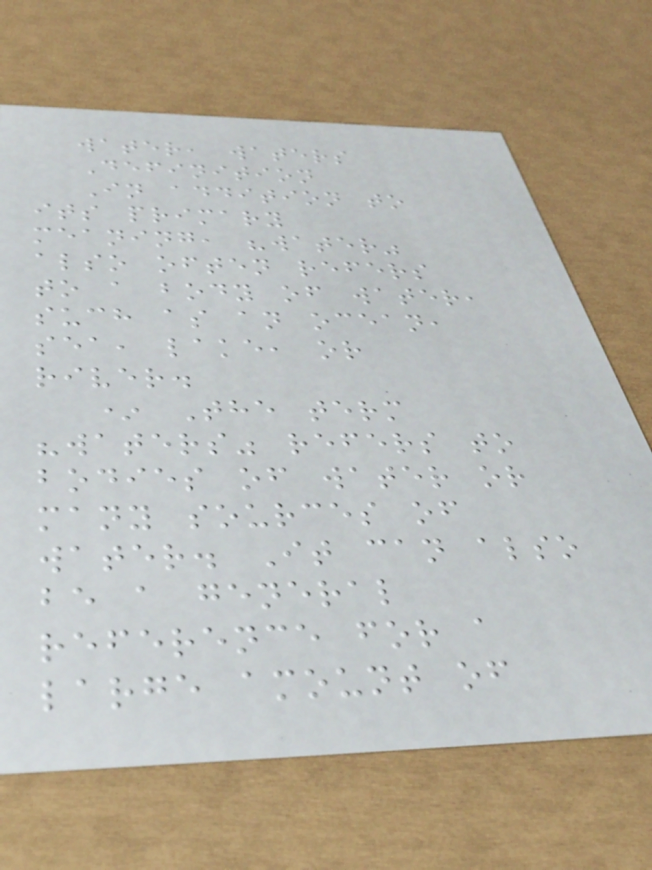water, waters
Definition
In addition to
its primary
meaning, "water"
also often refers
to a body of water,
such as an ocean,
sea, lake, or
river.
* The term
"waters" refers to
bodies of water or
many sources of
water. It can also
be a general
reference for a
large amount of
